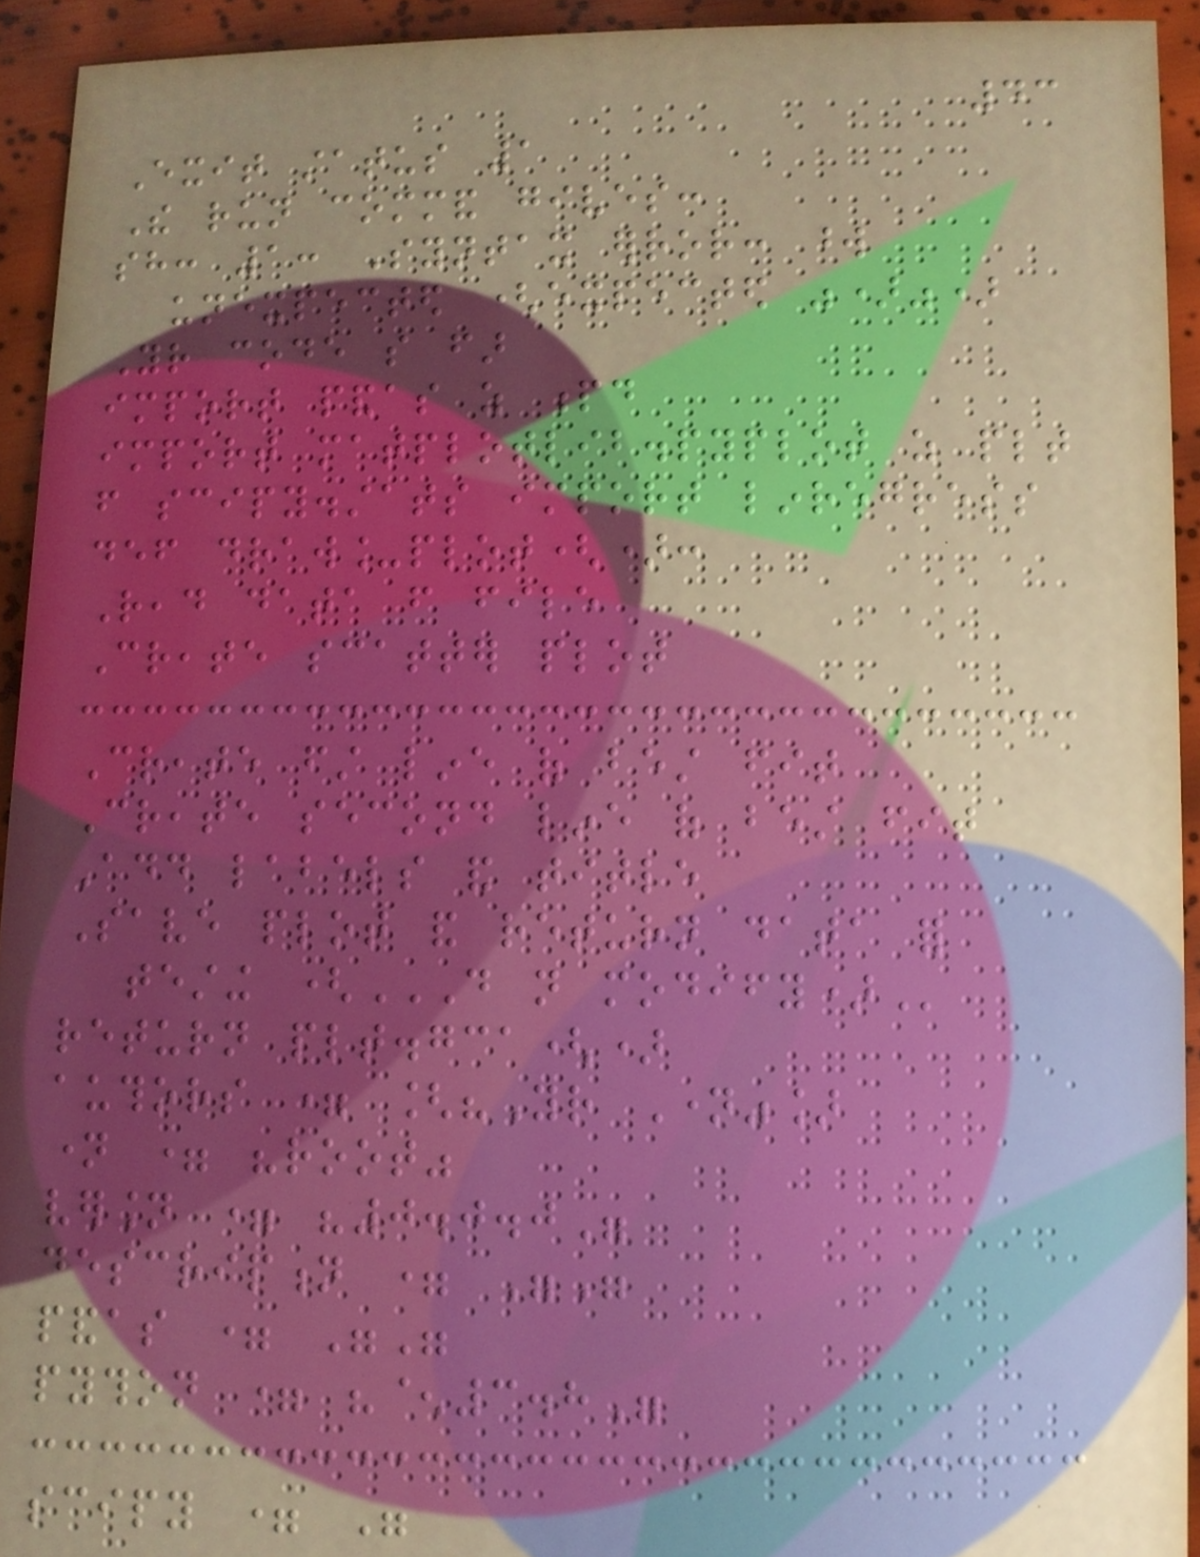43
Exit status 1
The run command gives:
sh: 1: Syntax error: word
unexpected (expected ")")
Your code so far
import pandas as pd
import matplotlib.pyplot as plt
from scipy.stats import linregress
def draw_plot():
Read data from file
Create scatter plot
Create first line of best fit
Create second line of best fit
Add labels and title
Save plot and return data for
testing (DO NOT MODIFY)
return plt.gca()
authors = ["Your Name"]
name = "root"
version = "0.0.0"
description = ""
pandas = ""
python = "^3.8"
scipy = "
